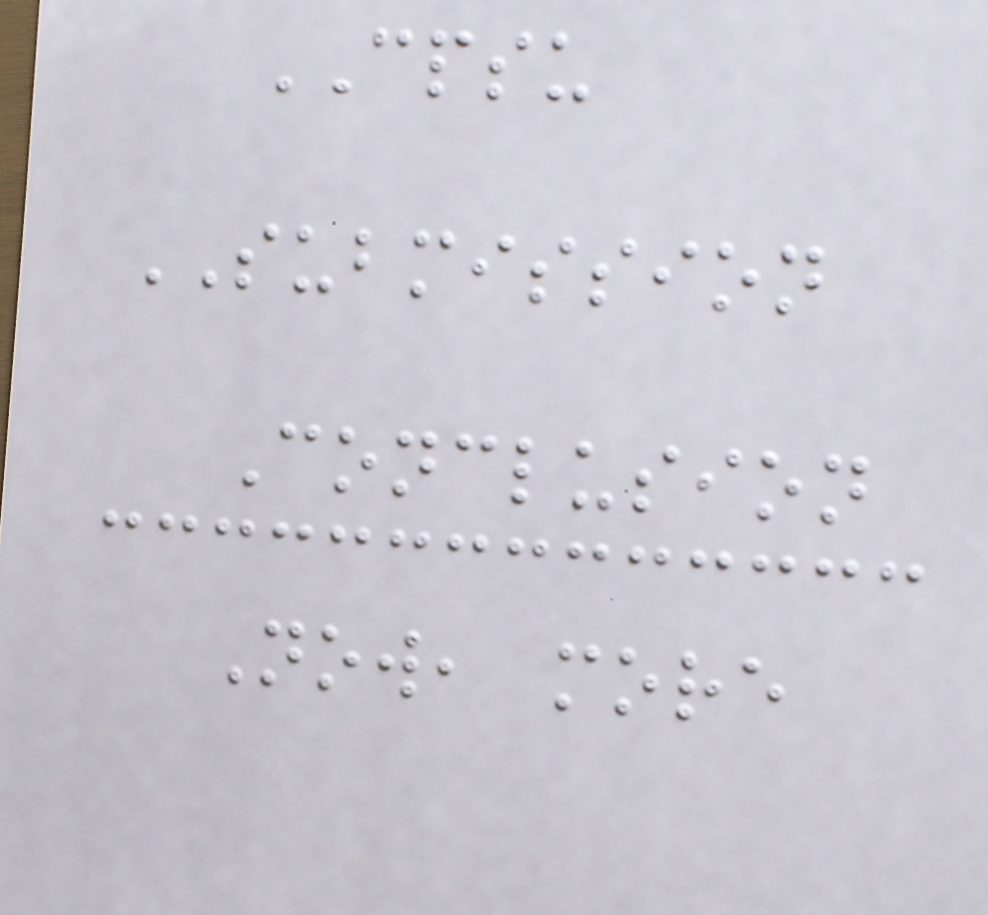CPSU
SUBMISSION
Conclusion
Now, more
